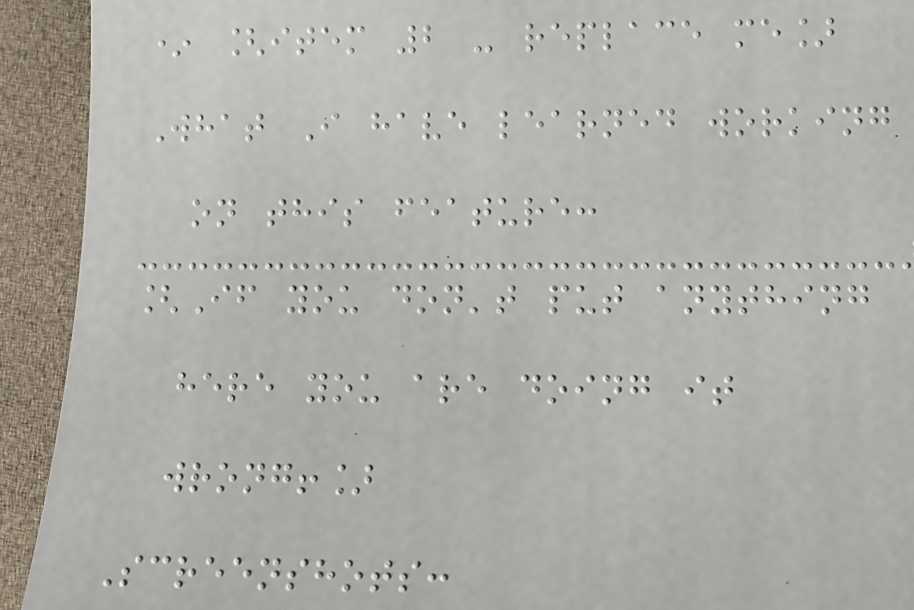* [item 2 - replace me]
What I have learned working
on this feature:
[If you don't put anything
here you are doing it
wrong!]
Screenshots:
